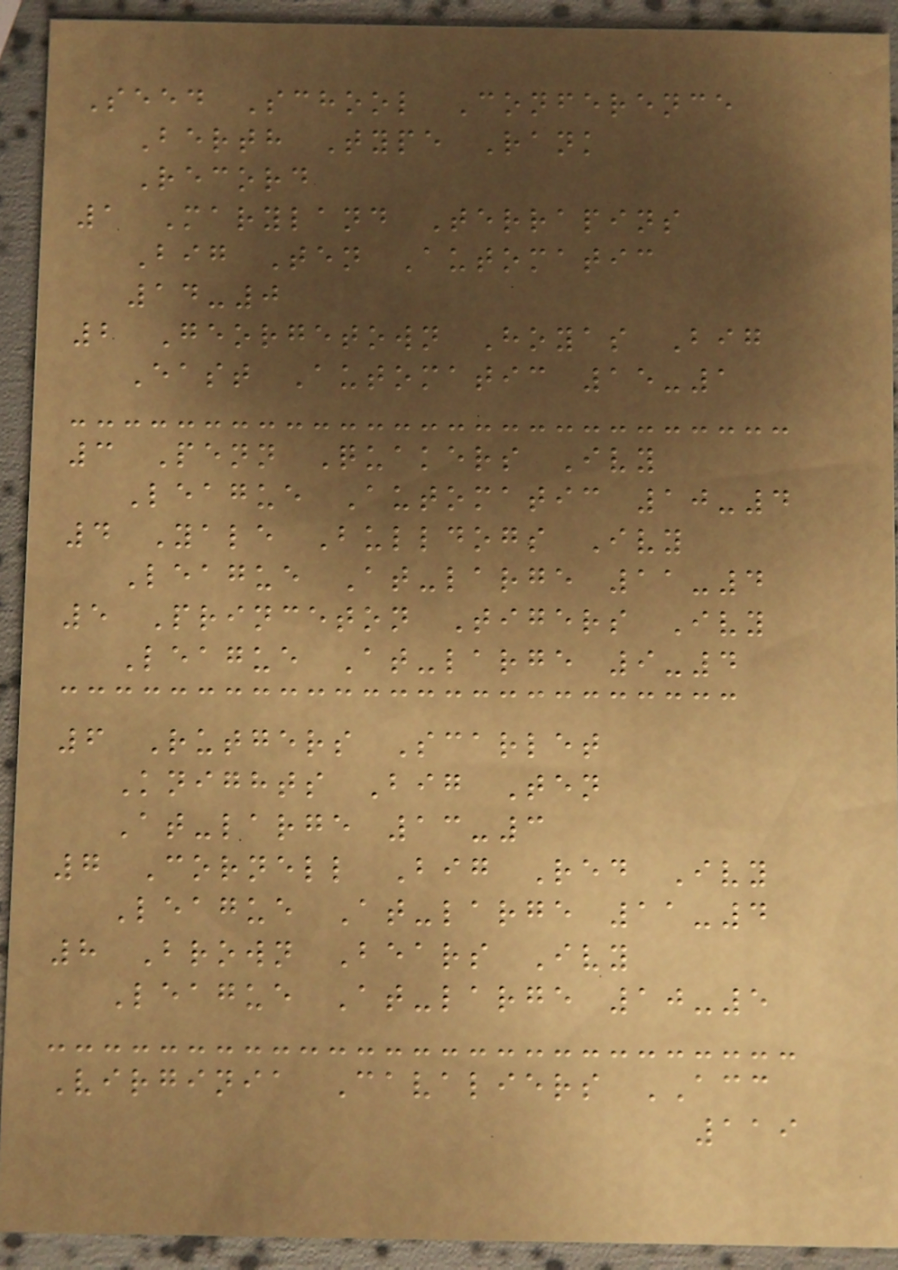Seed School Conference
Berth Type Rank
Record
1 Maryland Terrapins
Big Ten Automatic
14-0
2 Georgetown Hoyas Big
East Automatic 15-1
3 Penn Quakers Ivy
League Automatic 10-4
4 Yale Bulldogs Ivy
League At-large 11-4
5 Princeton Tigers Ivy
League At-large 9-4
6 Rutgers Scarlet
Knights Big Ten
At-large 13-3
7 Cornell Big Red Ivy
League At-large 11-4
8 Brown Bears Ivy
League At-large 10-5
Virginia Cavaliers ACC
119
